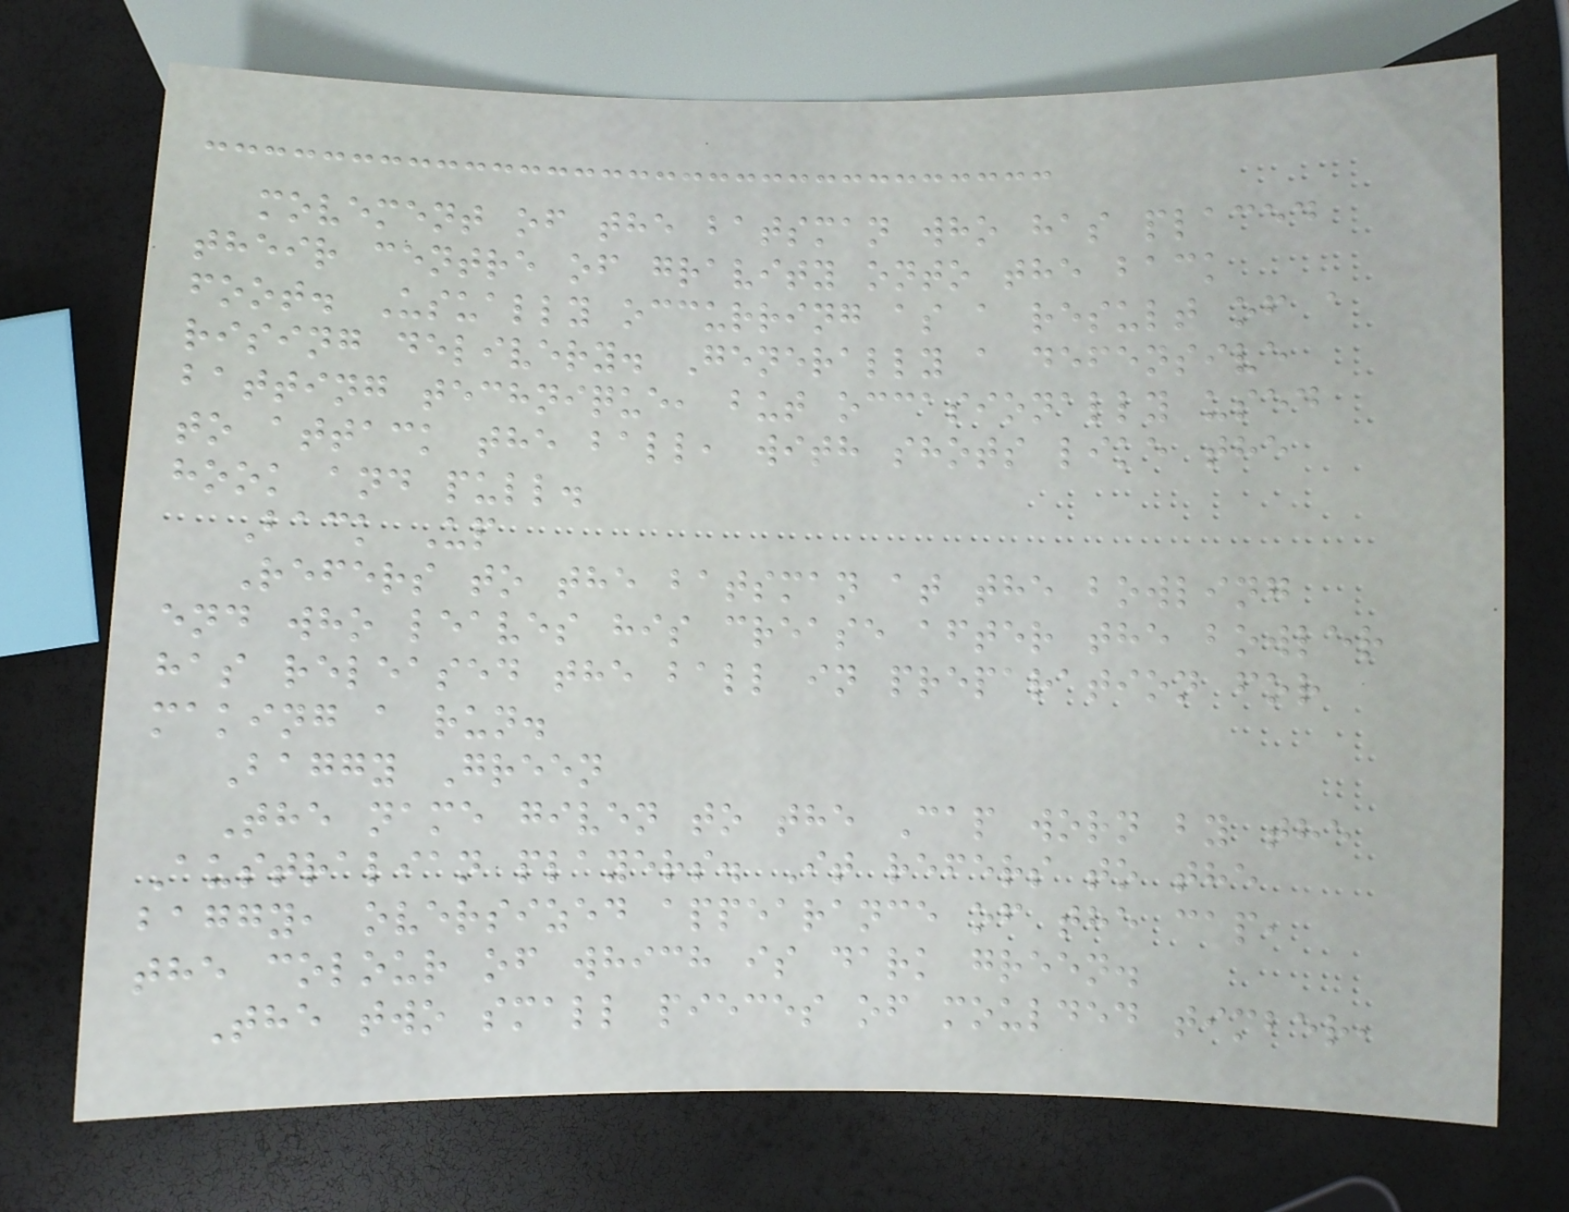movement of the batsman who has placed
their centre of gravity onto the back
foot. Usually occurring as a result of a
rising delivery. Generally a defensive
batting technique, but occasionally used
to attack the ball, with shots like the
hook and pull.
Back Up
Refers to the batsman at the bowling
end who leaves his crease after the bowler
has released the ball in preparation for
making a run.
Baggy Green
The name given to the Cap worn by the
Australian players. It refers to the
baggy, oversized appearance of the cap,
the colour of which is dark green.
The two small pieces of moulded timber,
